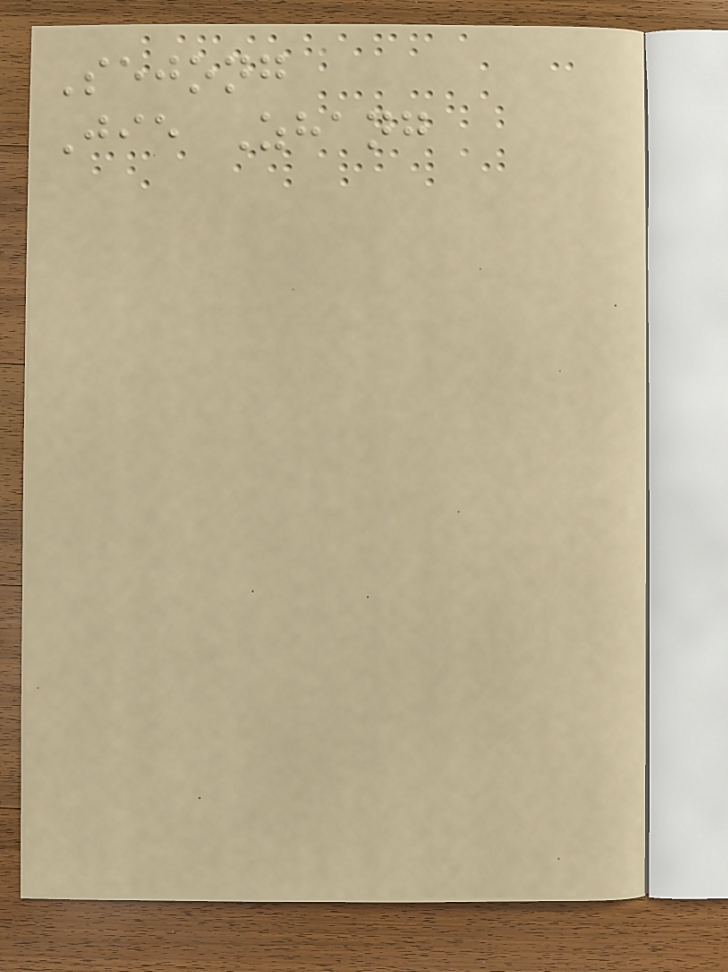Sejong
Jie Zhang
